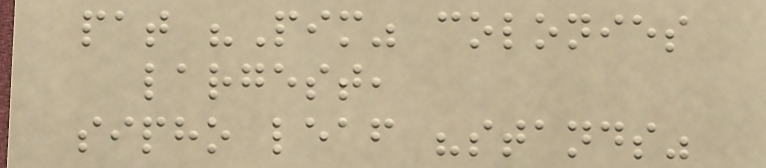pat "Pim" colonies
largest,
sipho leaf "stands"
